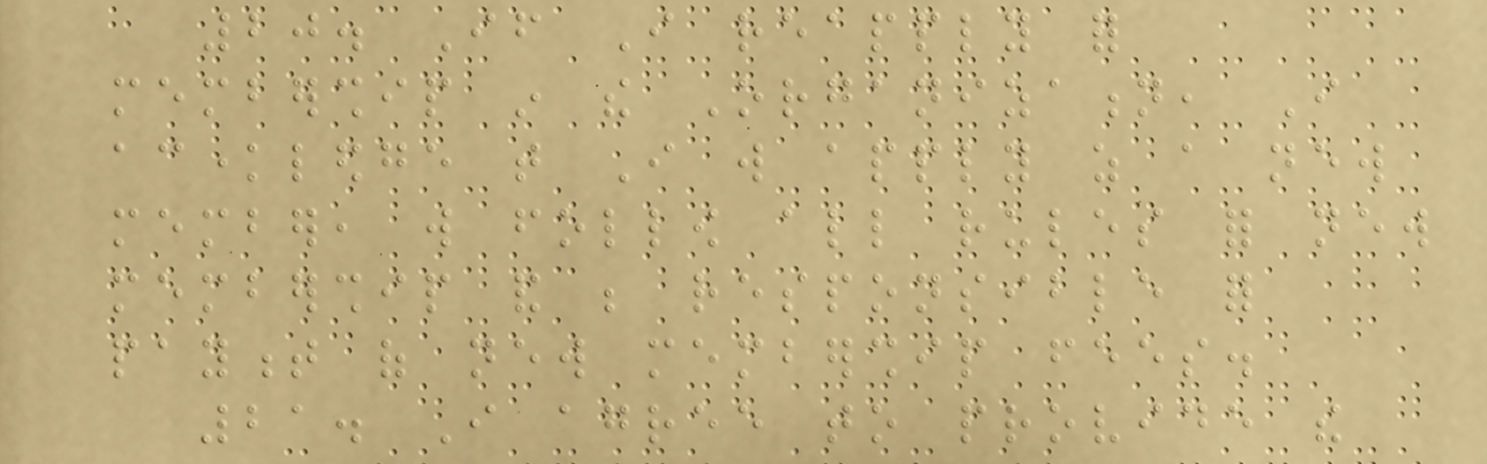20. If I reapply for
membership in the Organization, I
acknowledge that I will apply as a new
member, will follow all rules for new
membership and be responsible for
payment of new membership fees.
21. I agree to provide the
